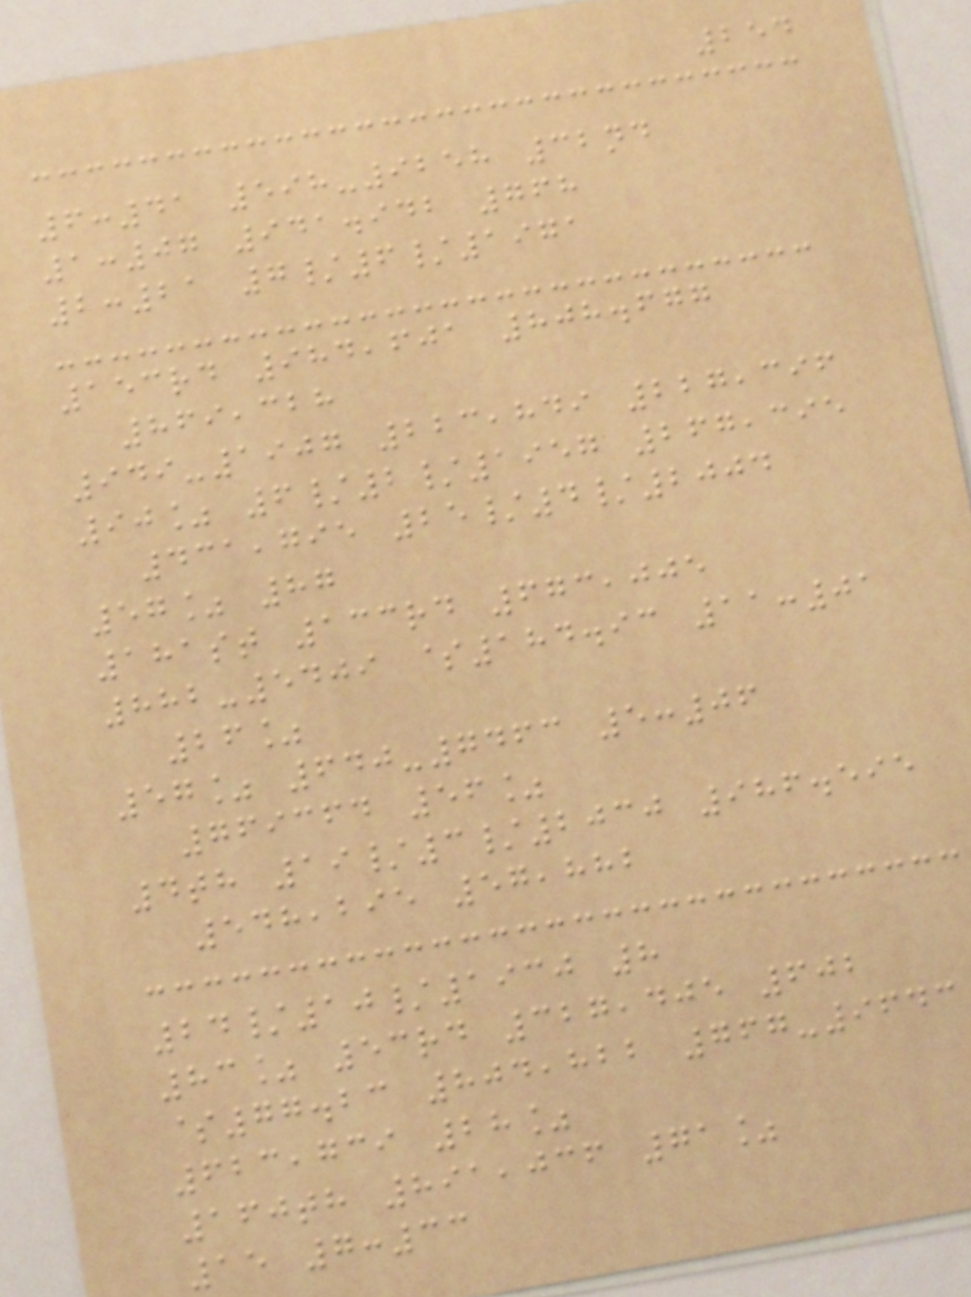254
6:41 598-9258 32nd
1:07 941.942 768
2:21 7/6/1971
153rd 984,601 808.677
869,328
949-1907 223,849 227,396
90% 6/2/1957 267,395
431,795 25/4/2004
57% 87
181st 133rd 673,005
882-5409 $184.93 11:01
26%
57% 640-7463 5:06
769364 56%
4th 19/3/2030 986.595
548,295 57,882
24/10/1930 8
83% 53rd 327,405 602
$77.23 804,822 767-9643
623,739 28%
160th 891,036 71%
15 7:33
